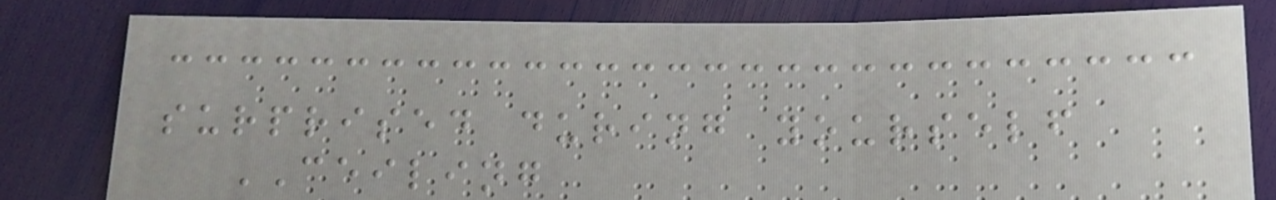surprised during yourself
CEILING
